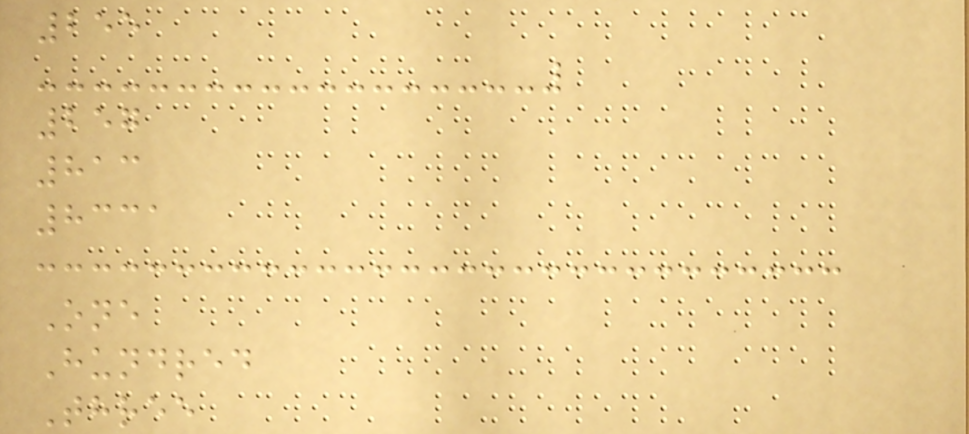255
257
813
8331
One
Hundred
Three
